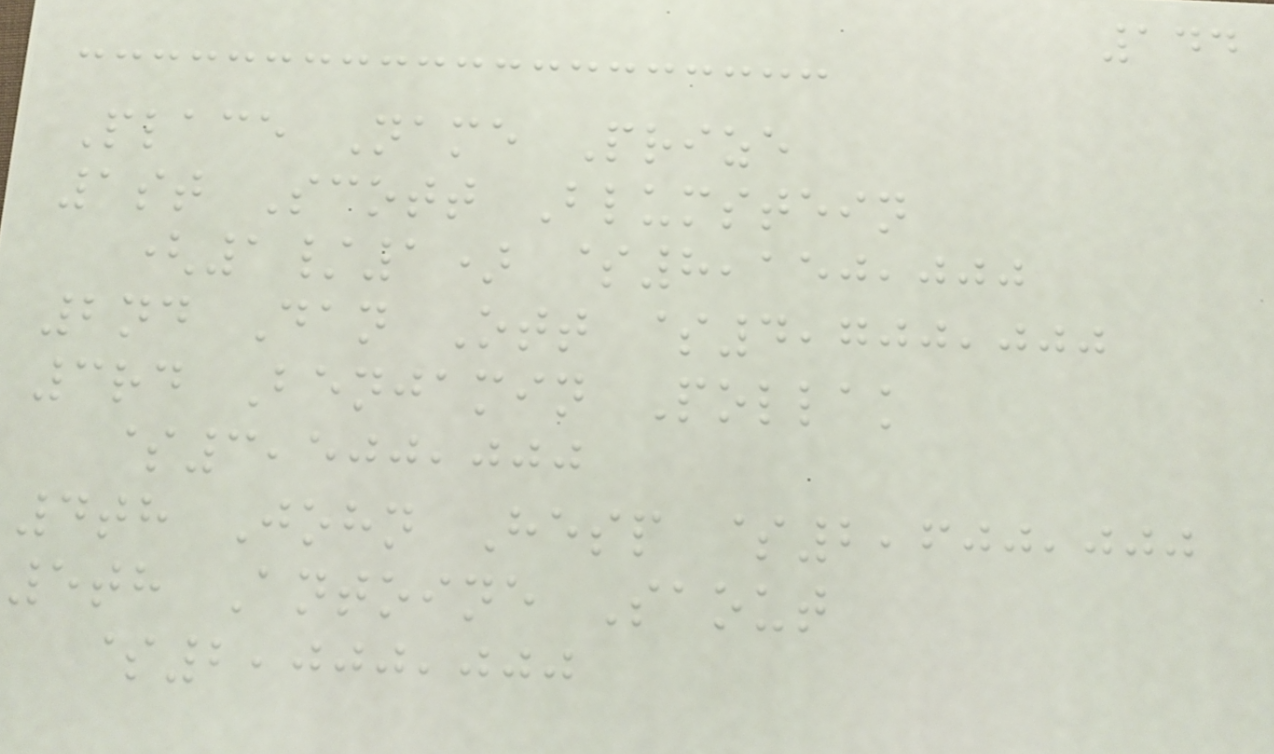144
Place Name Prize
1st Scott Blumstein
(1/1) $8,150,000
2nd Dan Ott $4,700,000
3rd Benjamin Pollak
$3,500,000
4th John Hesp $2,600,000
5th Antoine Saout
$2,000,000
